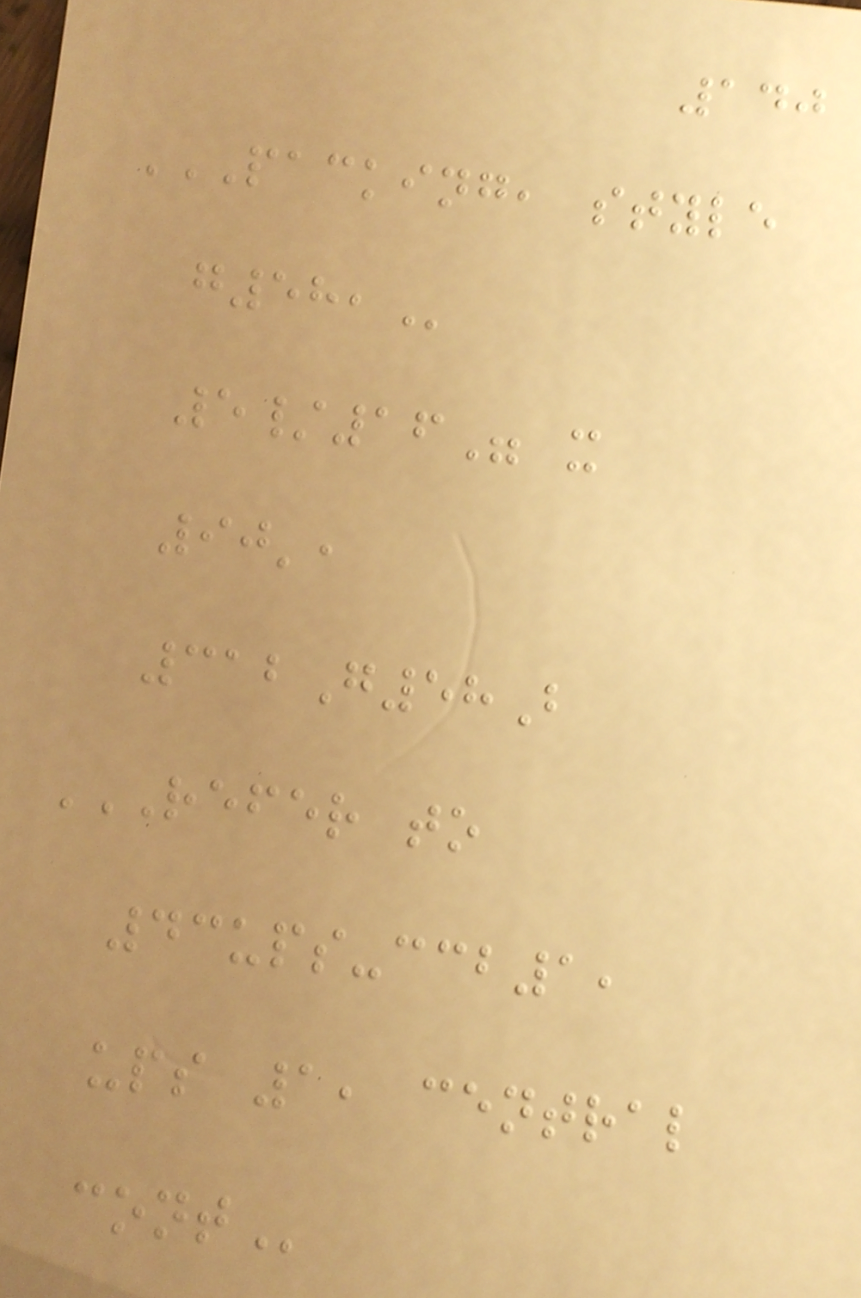140
PACKING, STYLE
G58,
5/16" x
90',
312G58B
REFER TO
43UPS-CCB1,
UPS 1, CENTRAL
CONT
